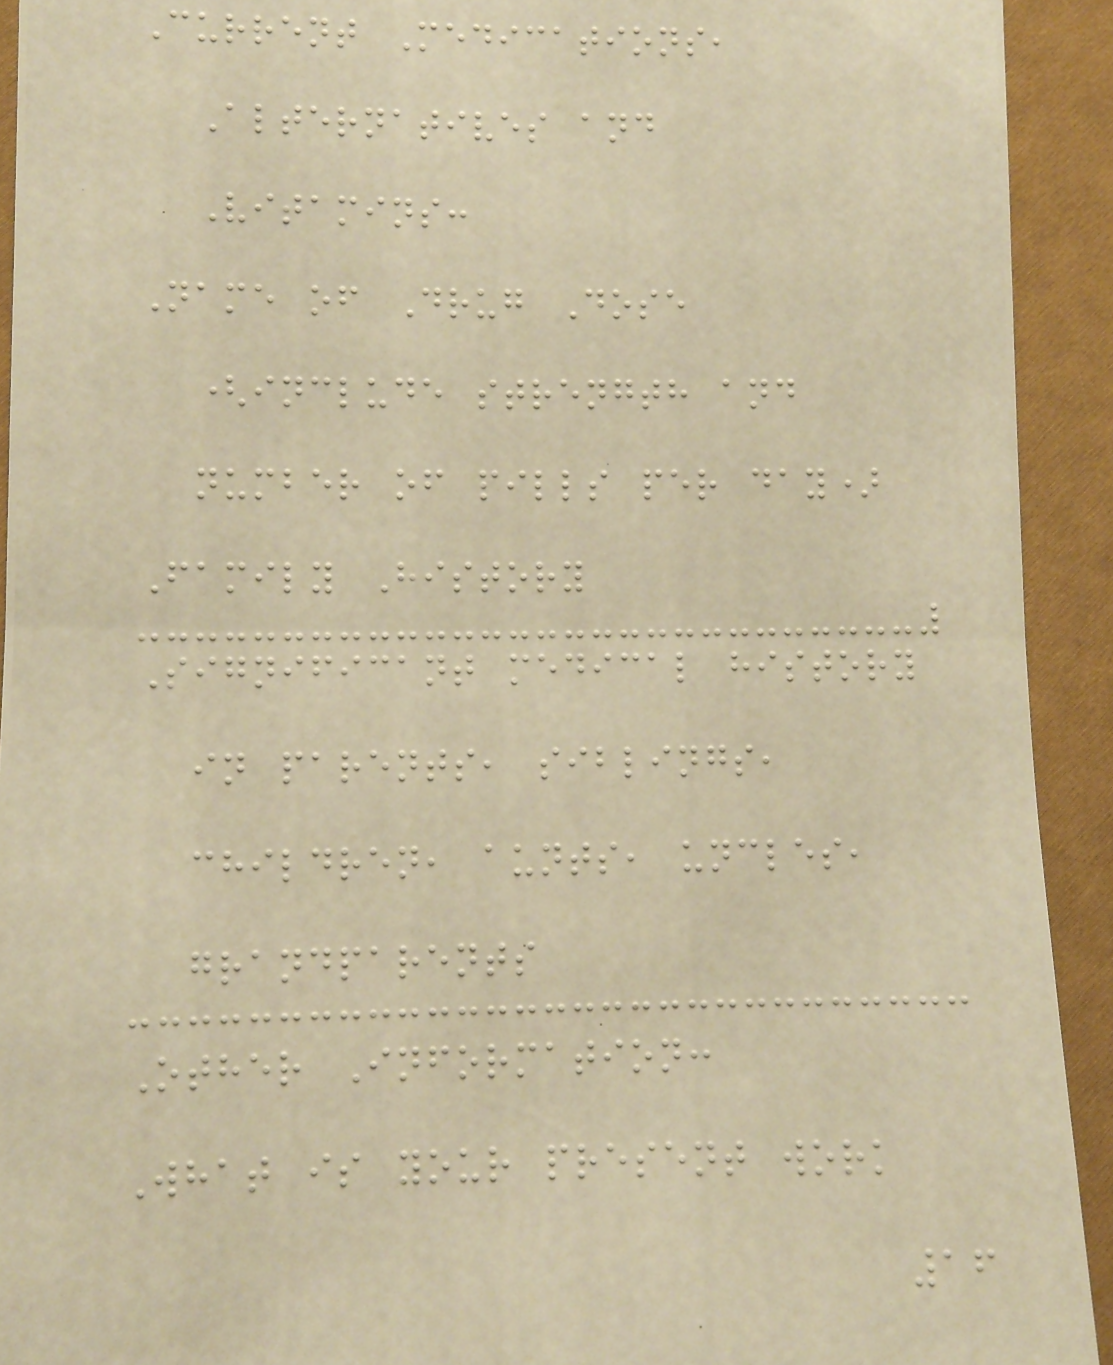Current Medications,
Alternatives and
Vitamins:
Name of Drug Dose
(include strength and
number of pills per day)
Family History
Significant medical history
in parents, siblings,
children, aunts, uncles,
grandparents
Other Information:
What is your present work
16
